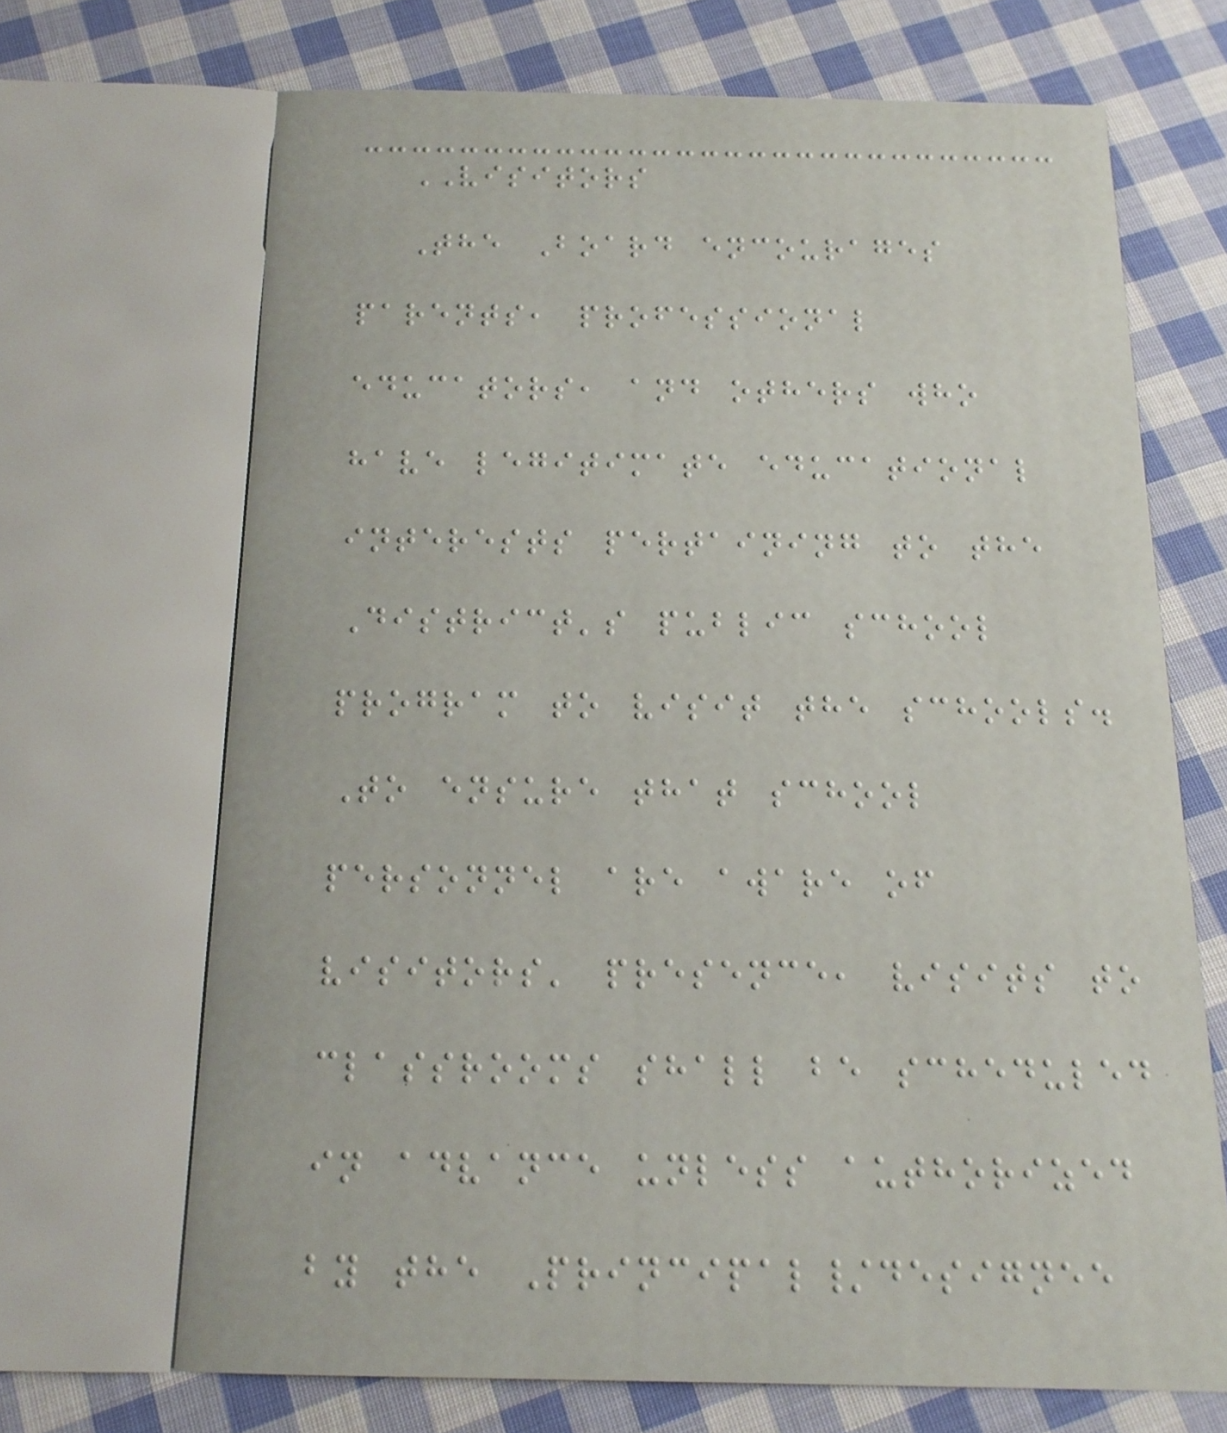VISITORS
The Board encourages
parents, professional
educators, and others who
have legitimate educational
interests pertaining to the
District's public school
program to visit the schools.
To ensure that school
personnel are aware of
visitors' presence, visits to
classrooms shall be scheduled
in advance unless authorized
by the Principal/designee
